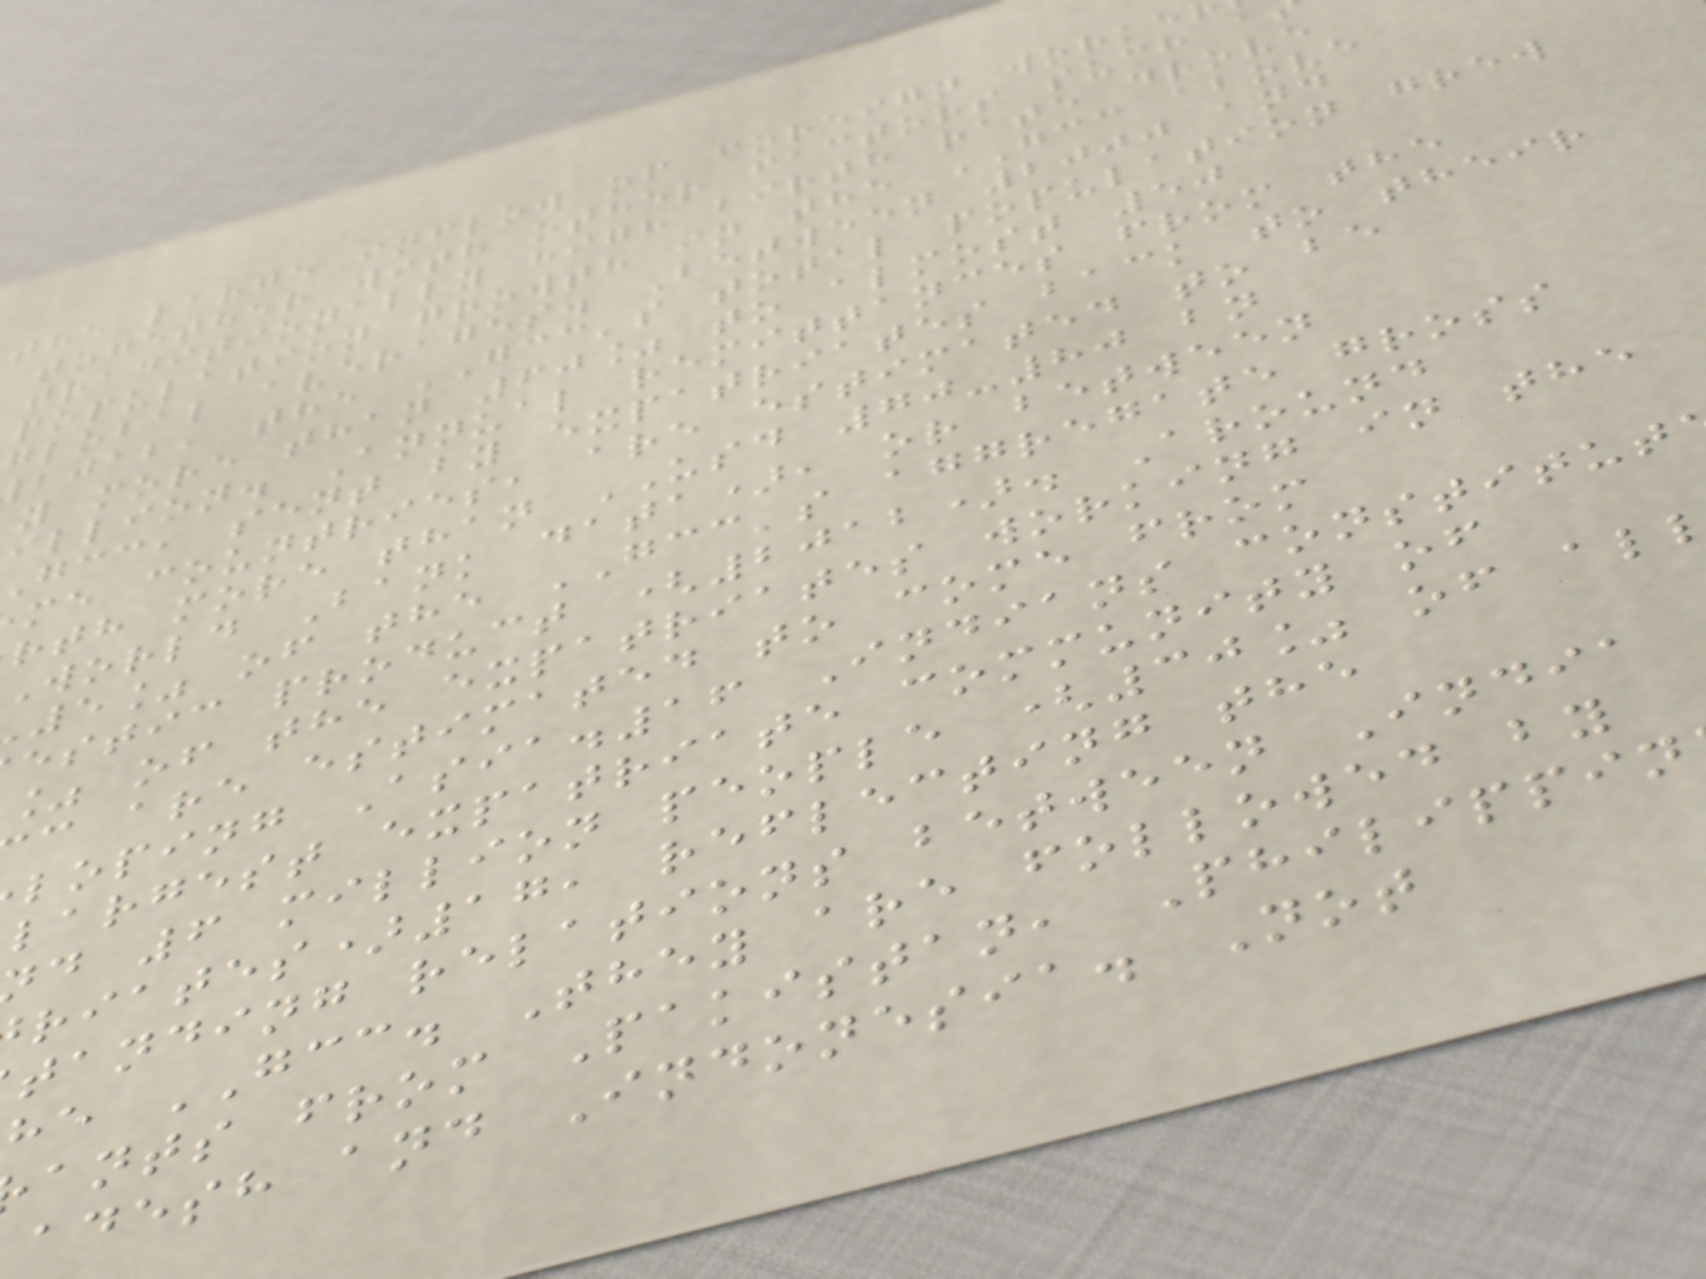the large inflow of foreign worke
together with other factors such a
traditionally high birth rate drove
population growth in the GCC above
global averages. Between 2000 and
bjab, the GCC's total population grew
y more than 60% to almost 50
illion. Annual remittances from the
gcc, sent by expatriates back to their
me countries, are estimated to be
rth more than USD 70-80 bn
world Bank data), or between
5% of the GCC's aggregate gross
estic product (2012). Around
% of the expatriates working in the
c are estimated to come from
loping Asia.16 Indians constitut
largest expatriate community of
d 6 million people (30% of al
riates)17, reflecting the
tanding relations between India
he GCC. They are followed by
ants from Pakistan, Philippin
adesh and Indonesia. Not
